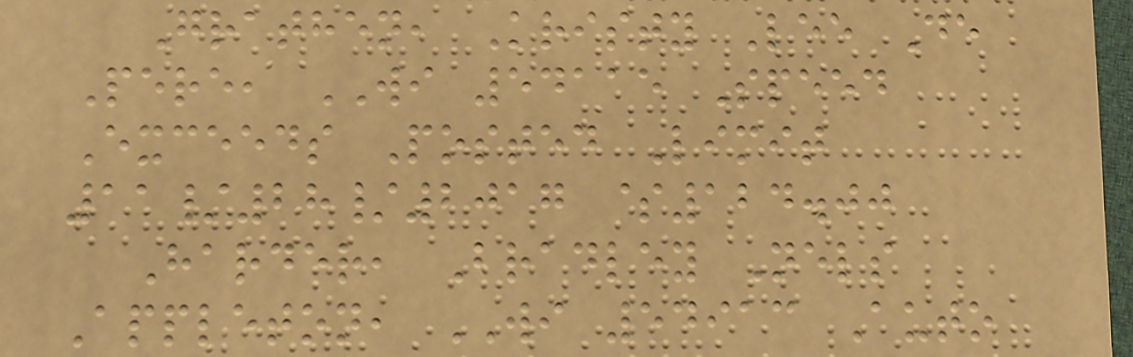Grathen, Kristy Lee De
Pere, WI 54115 Speed
Exceeds Posted Limit
11/28/2017 $124.00
Harder, Bradley Nels
Appleton, WI 54913 Auto
